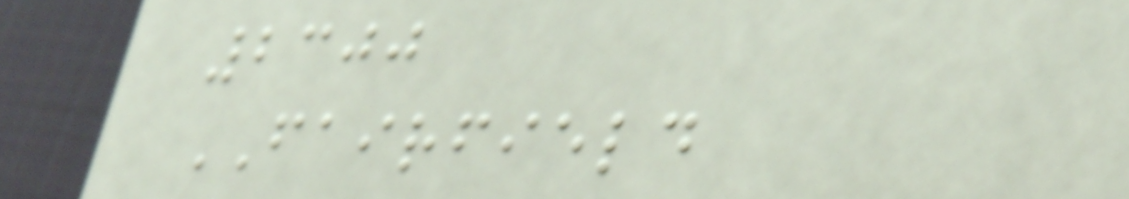2300
FAIRFIELD
